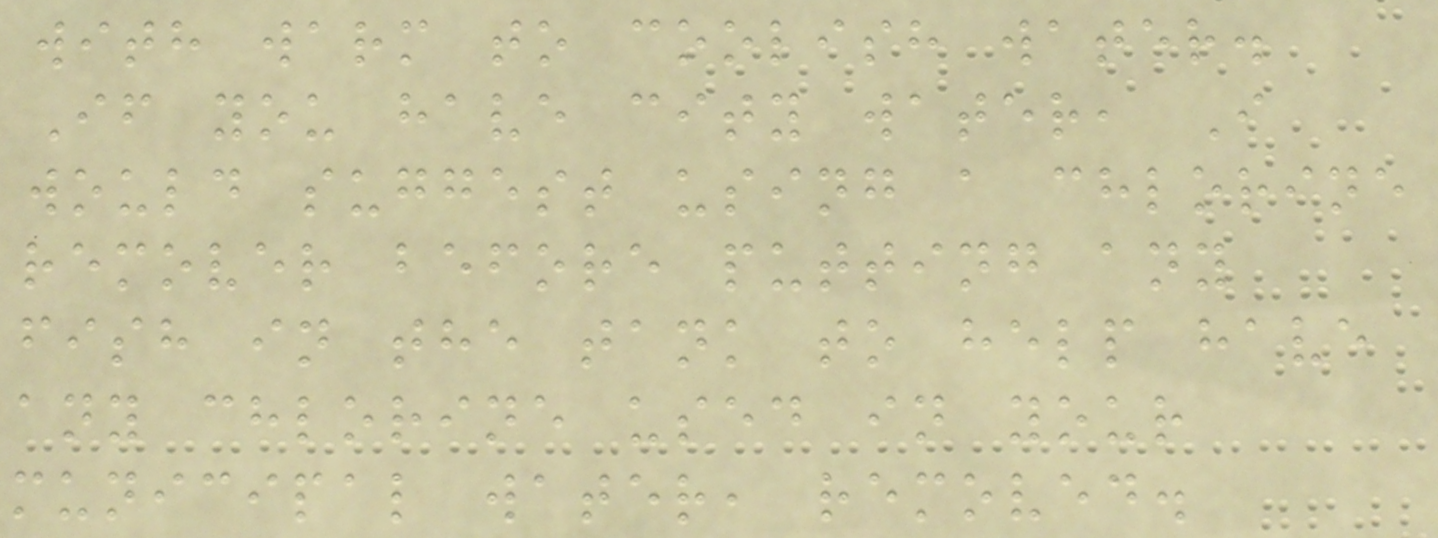with warm to coolish water.
If you have city water, I
would suggest using a chlorine
remover before putting any
fish in the tank to help have
any chlorine used in your
municipal water, removed.
